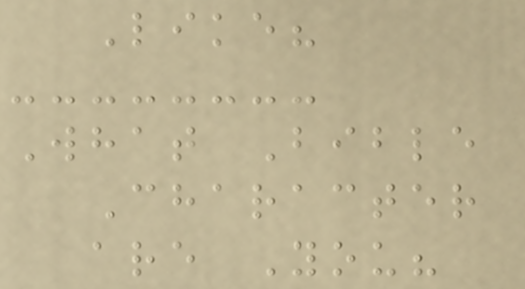Like?
What Bible
Character
are You?
